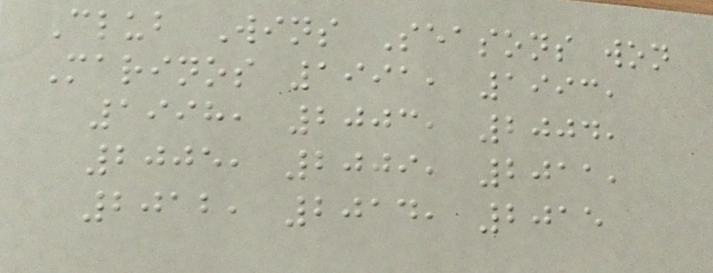Club Wins Seasons won
Marinos 1991, 1993,
1998, 2003, 2004,
2005, 2009, 2011,
2012, 2014, 2015
